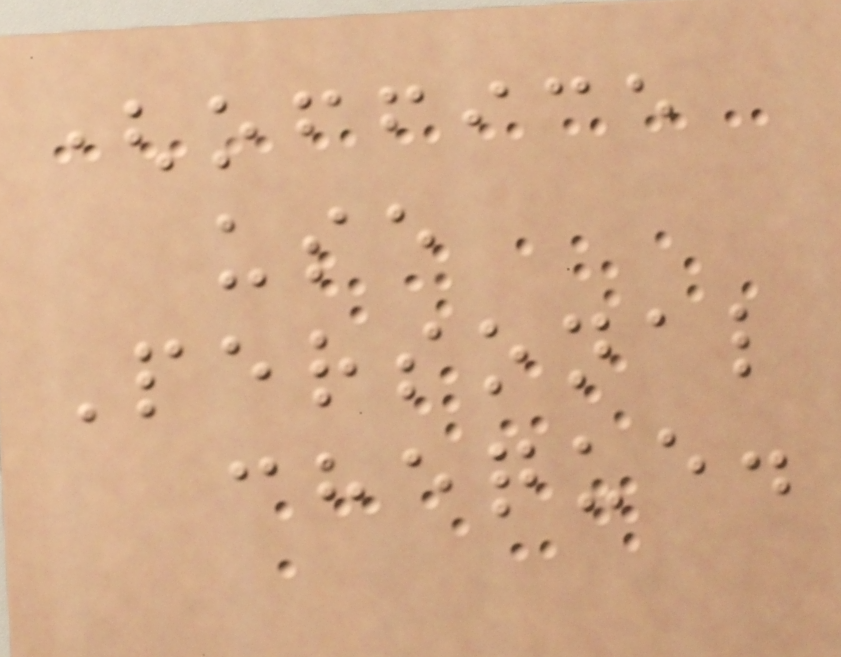(office
use
Personal
cheque.
